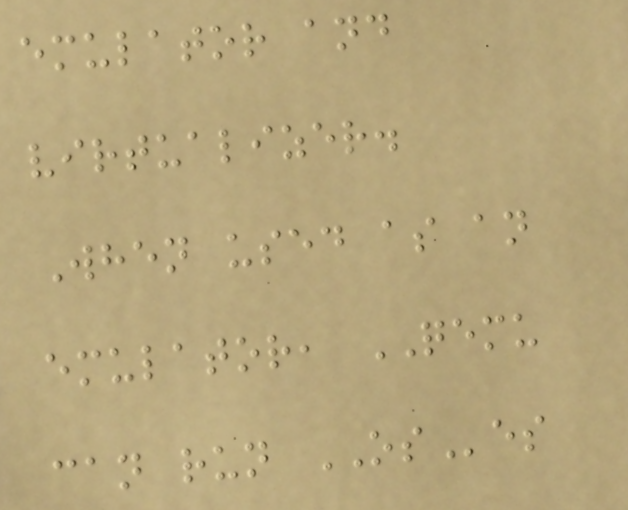emulator and
virtualizer.
When used as an
emulator, QEMU
can run OSes
